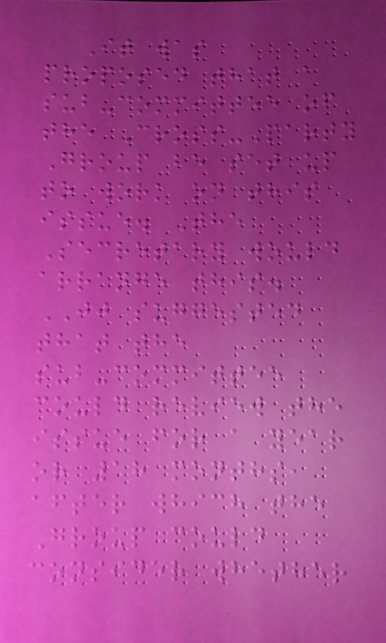It was
proposed that a
sub-committee of
the Cross-Party
Group be set up
to work on this
issue. The
Secretary would
arrange this.
JJ suggested
that the
sub-committee
could review the
issue for a year
or 18 months,
after which the
Group could
consider whether
